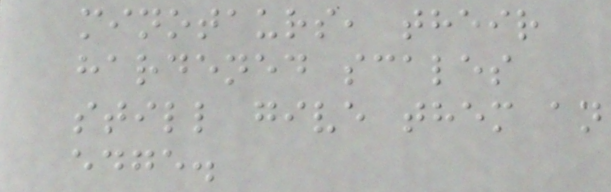minotaurs, their
hardened scales
still give them an
edge.
